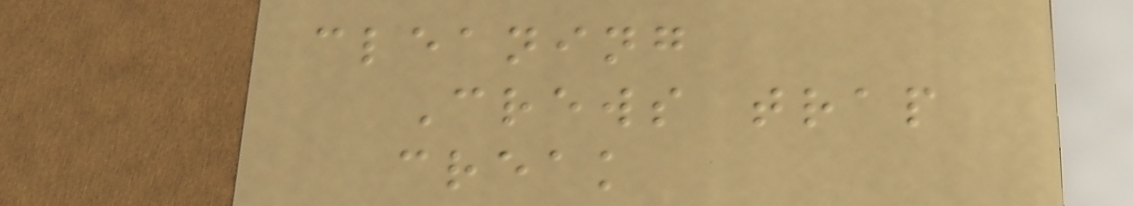cleaning
Crews trap
creak
